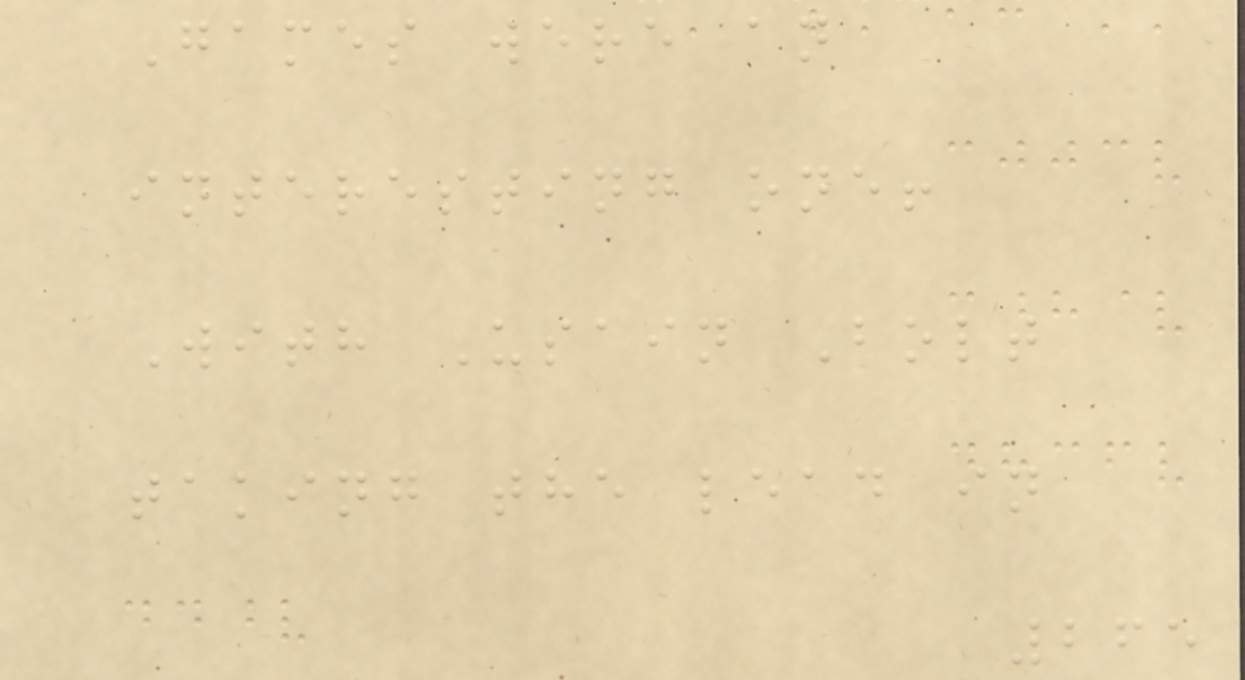Games were an
interesting one!
With Usain Bolt
taking the lead in
265
